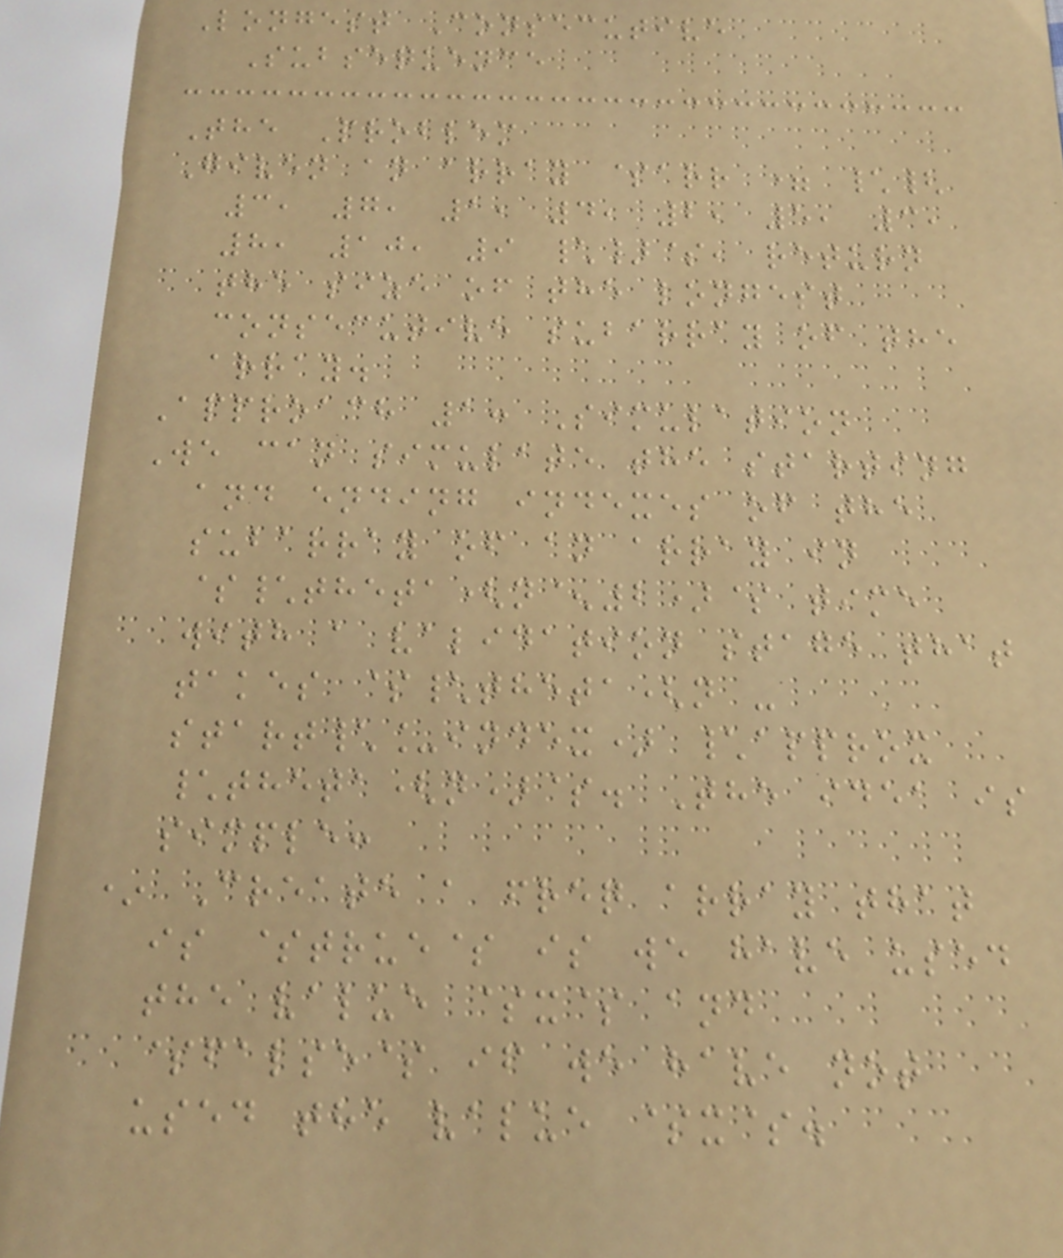Longest Consecutive
Subsequence
The Problem
Given an array $arr = \{
3, 7, 1, 4, 2, 5, 3,
8, 10, 9 \}$, return
the size of the longest
consecutive subarray of the
array.
Approach 1: Simulation
We can simulate the starting
and ending indexes of the
subarray of an array in
$\theta(n^2)$ time
with a validation stage that
takes $\theta(n -
start\_index) \approx
\theta(n)$. The idea is
simple:
* Create a freq array that
is $true$ is we have used
the value $x$ and
$false$ if we have not
used the value $x$.
